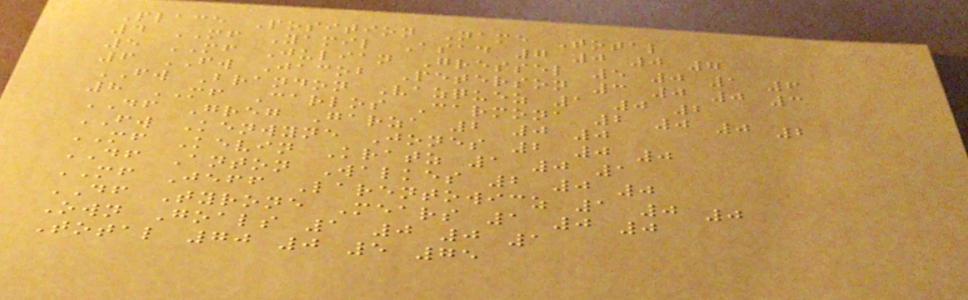Place Position Name Total
4 MF Yamil Asad 7 0 0 7
5 MF Julian Gressel 5 0 1 6
6 FW Jacob Peterson 3 0 0 3
FW Brandon Vazquez 1 0 2
8 MF Carlos Carmona 2 0 0 2
DF Greg Garza 2 0 0
FW Kenwyne Jones 2 0 0
MF Kevin Kratz 1 0 1
DF Anton Walkes 2 0 0
MF Jeff Larentowicz 1 0 0
DF Tyrone Mears 1 0 0
Own Goals 1 0 0 1
Total 70 0 5 75
